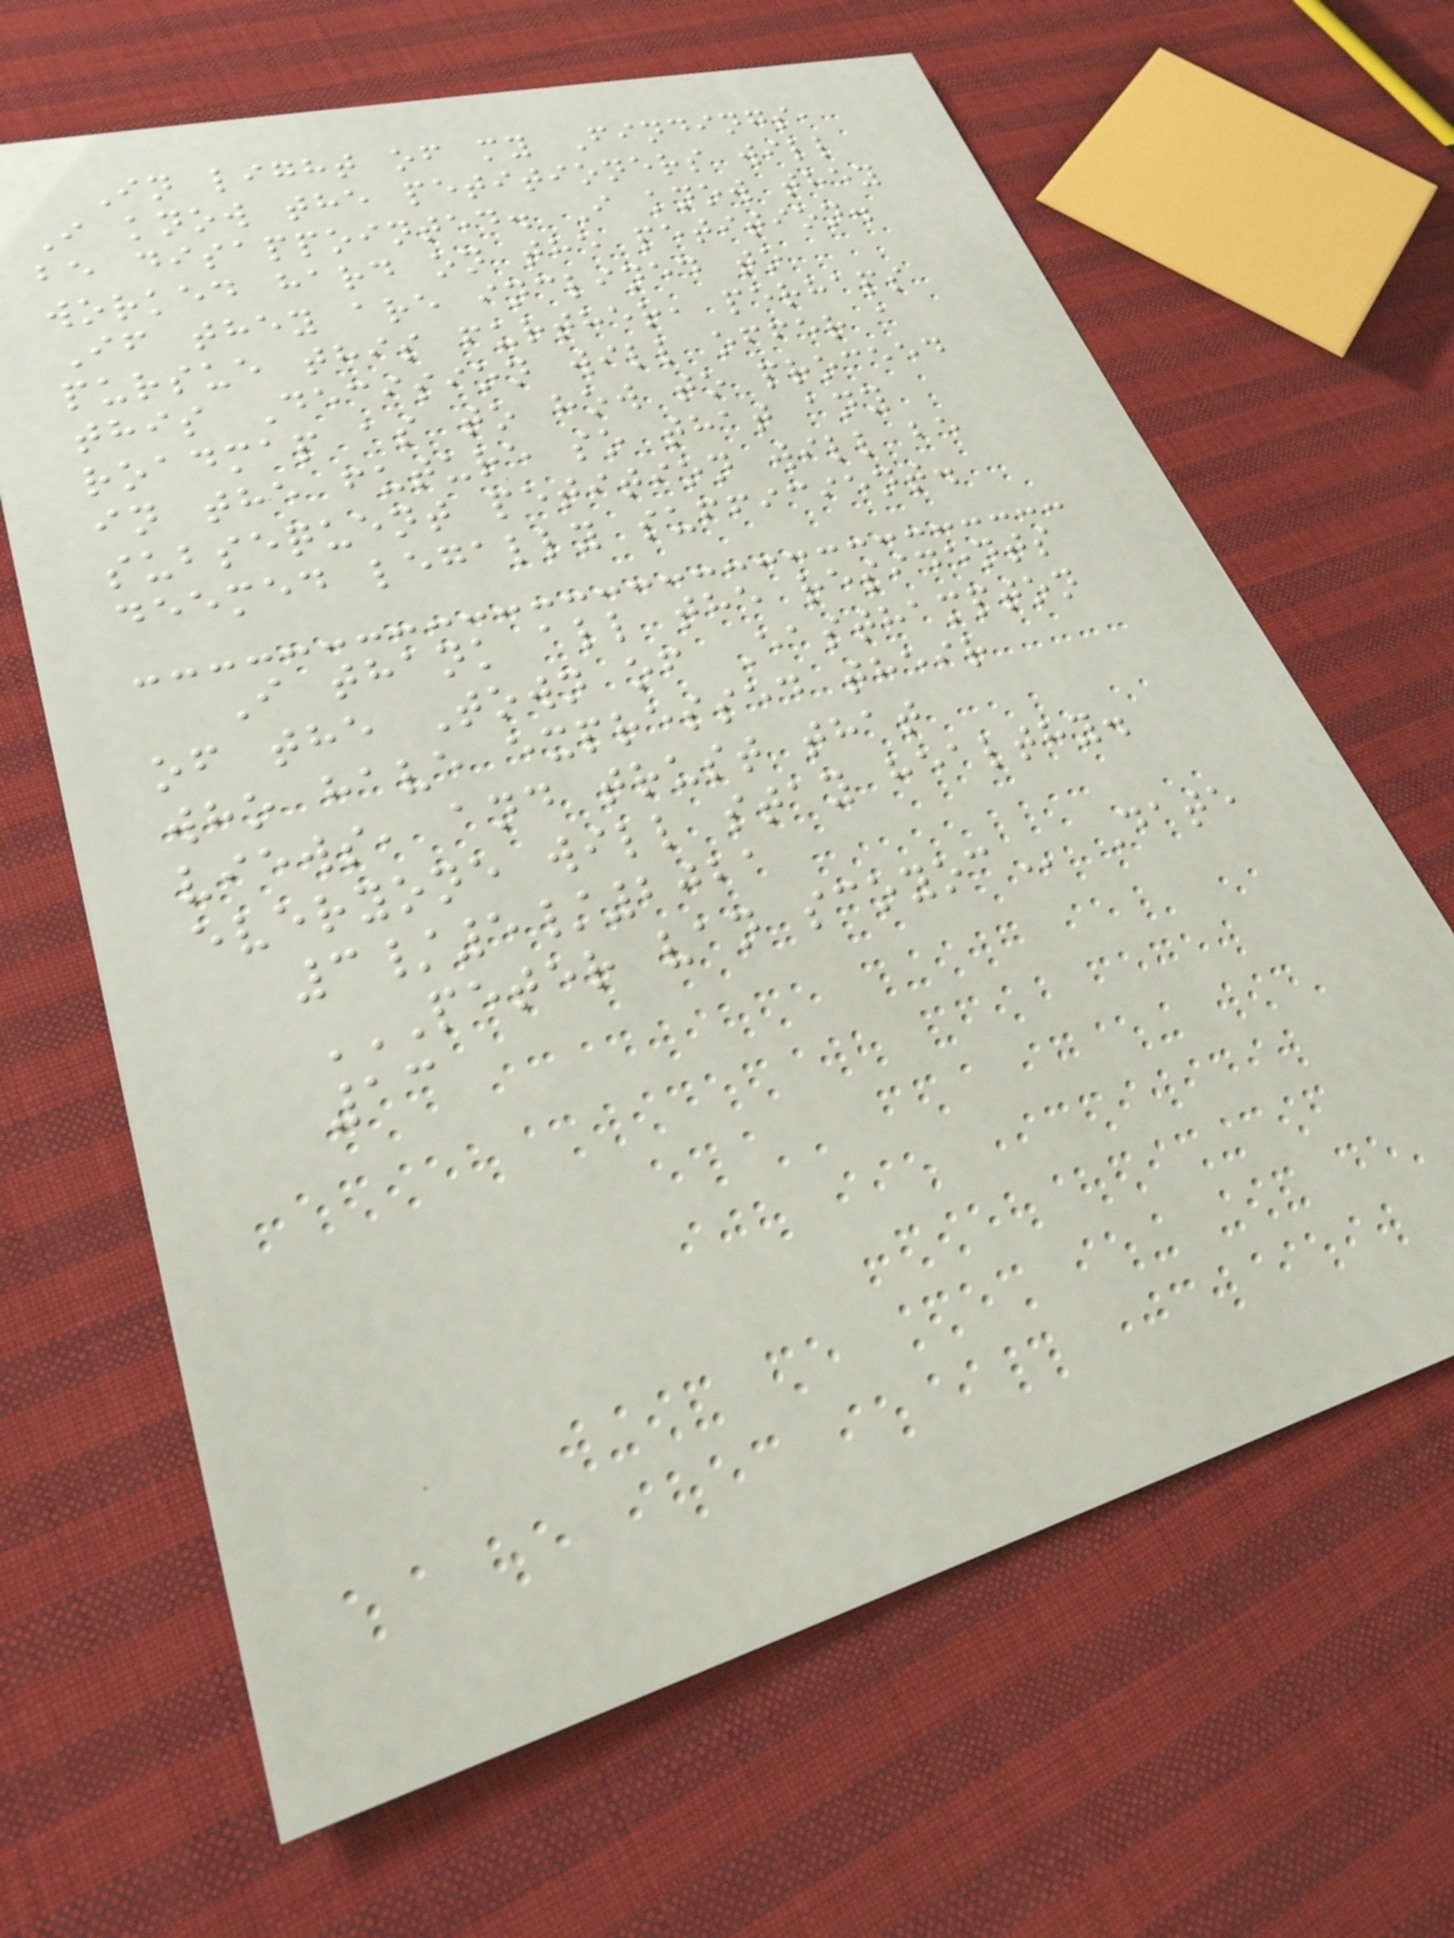In light of my Findings,
I know the petitioners will
be disappointed. I know they
worked hard on the petition.
If they are inclined to
pursue this further, perhaps
this Decision will offer a
roadmap as to how to proceed
in the future so that any
subsequent petition will be
deemed legally sufficient.
I thank all the residents
of the Town of Easthampton
who have expressed their
views, and trust that
everyone will stay healthy.
3/5/2021
PETER VAN SCOYOC Date
13
